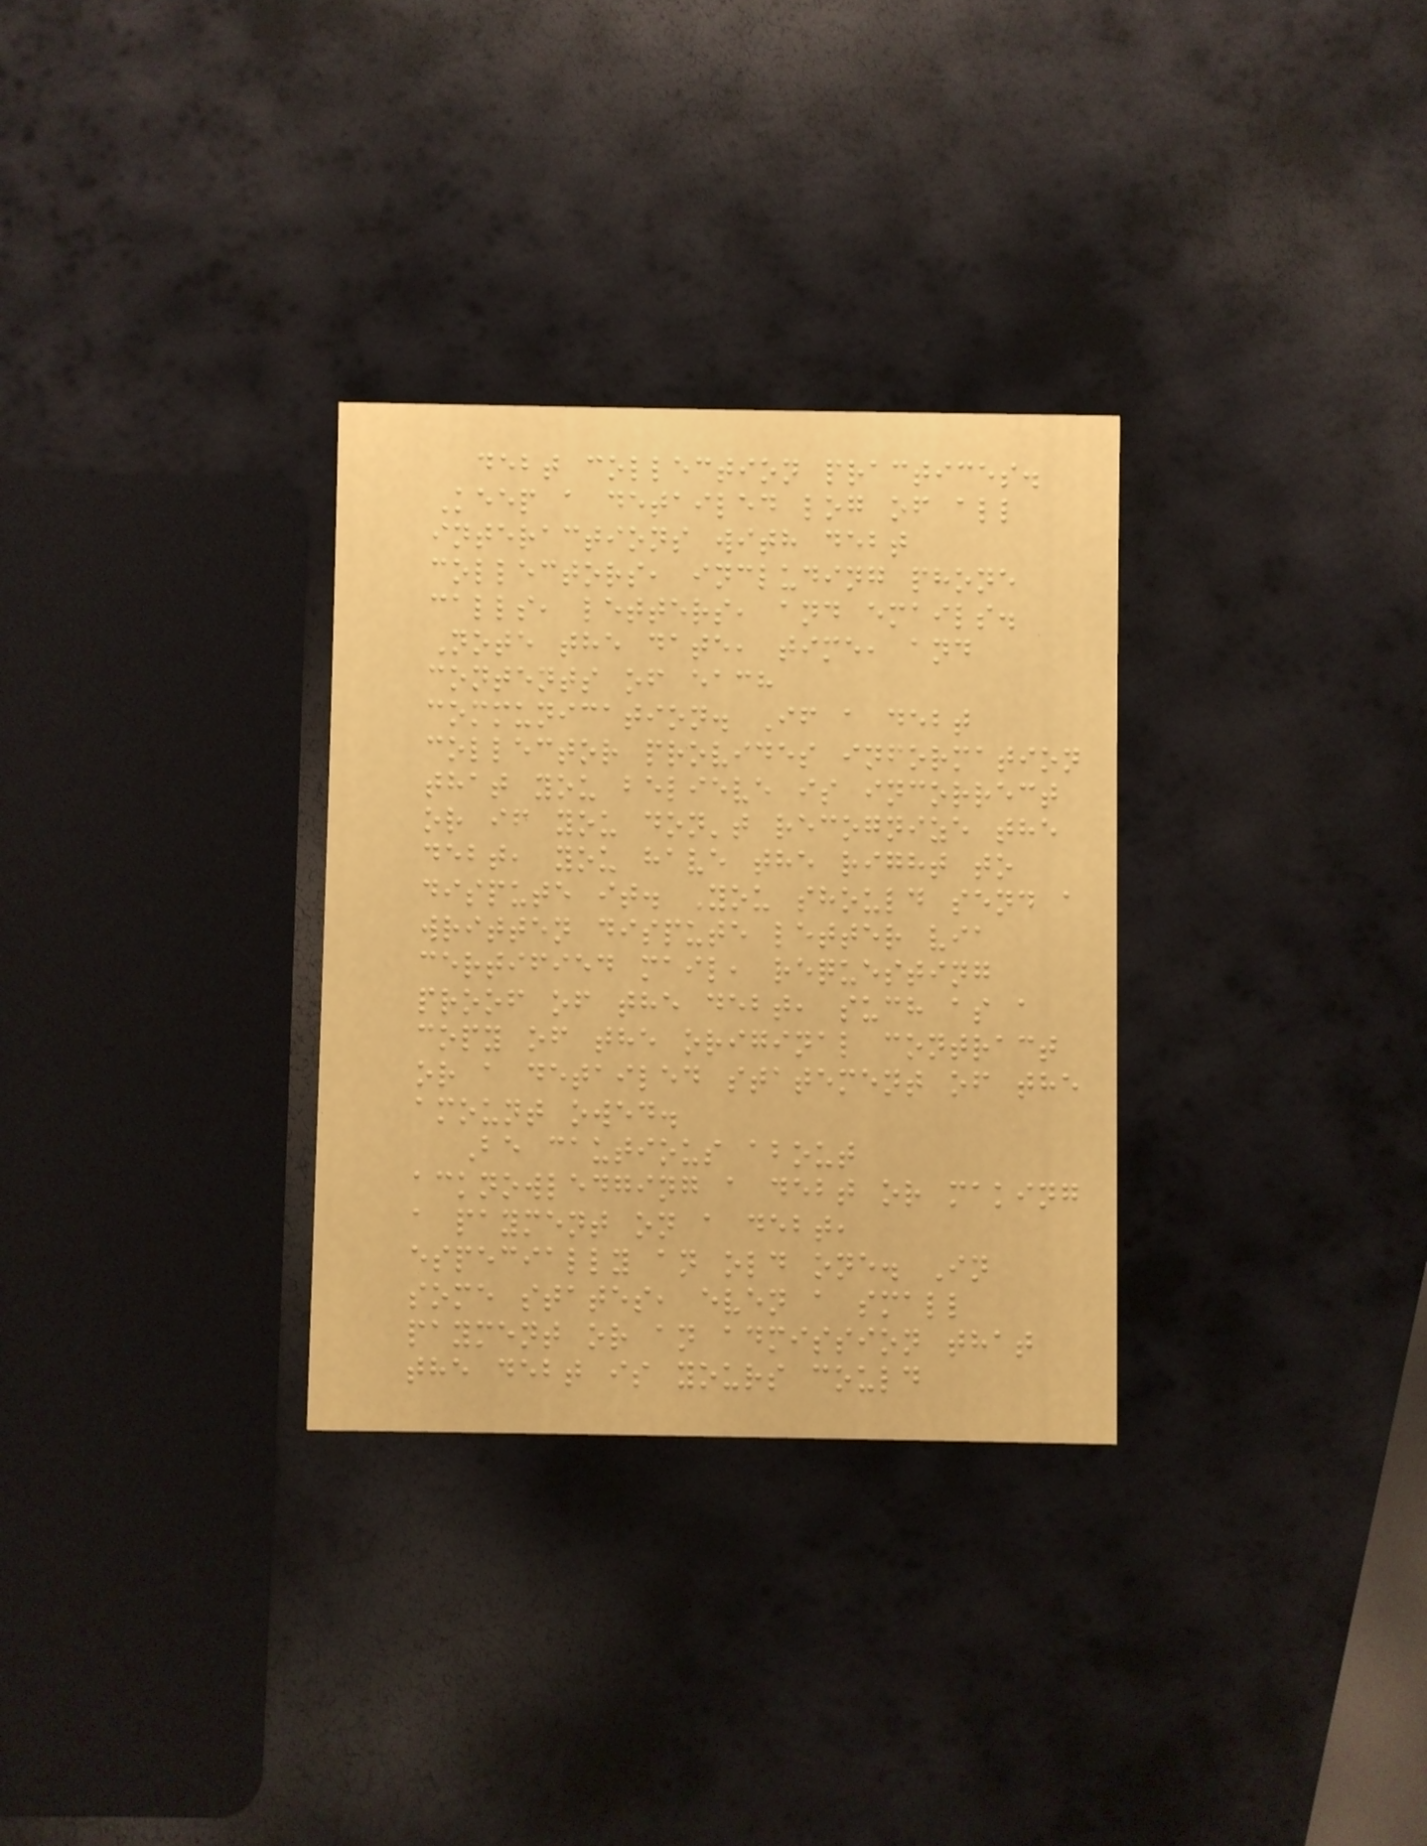debt collection practices.
Keep a detailed log of all
interactions with debt
collectors, including phone
calls, letters, and emails.
Note the date, time, and
contents of each
communication. If a debt
collector provides information
that you believe is incorrect
or if you don't recognize the
debt, you have the right to
dispute it. You should send a
written dispute letter via
certified mail, requesting
proof of the debt, such as a
copy of the original contract
or a detailed statement of the
amount owed.
Be cautious about
acknowledging a debt or making
a payment on a debt,
especially an old one. In
some states, even a small
payment or an admission that
the debt is yours could
